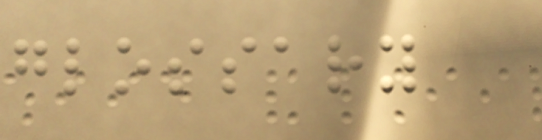glossary
